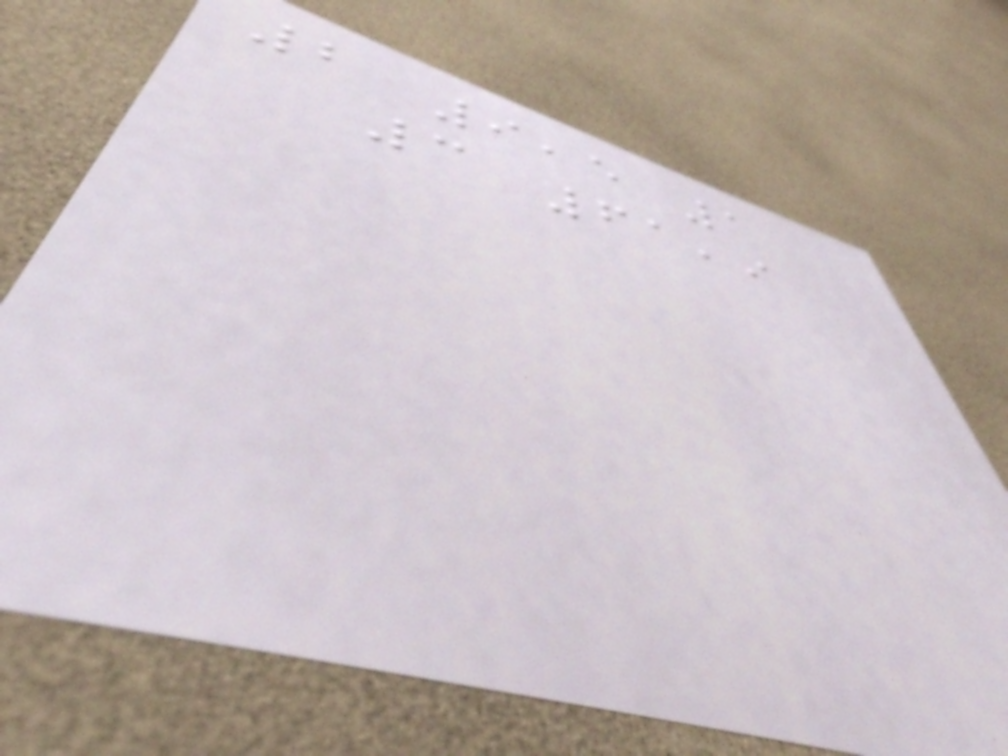2 9,5 1
3 61,9
